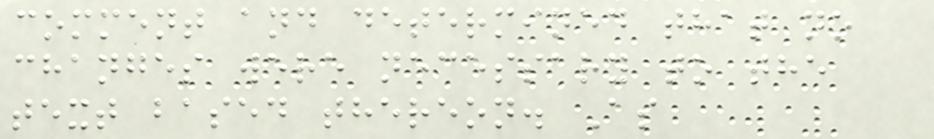comment and determined that no
changes were necessary to the
text based thereon. As
